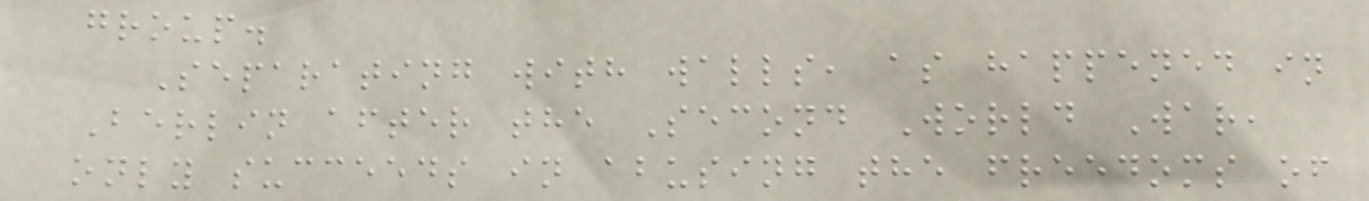group.
Separating with walls, as happened in
Berlin after the Second World War,
only succeeds in abusing the freedoms of
